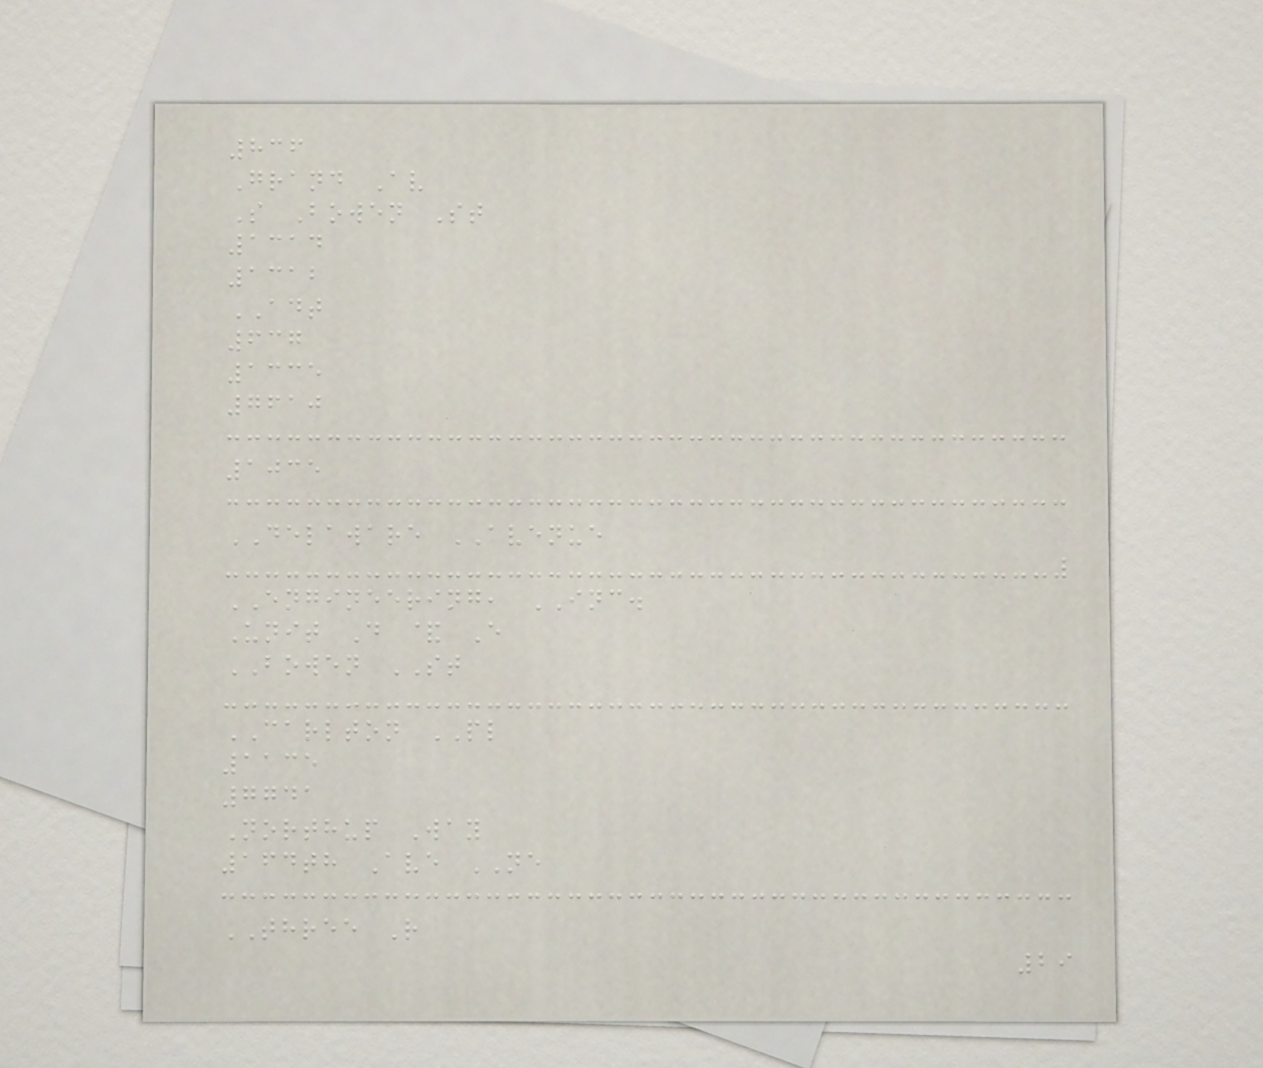836
Grand Av
S Bowen St
1314
1312
ADT
637
1335
7610
1035
DELAWARE AVENUE
ENGINEERING, INC.
Unit D & E
BOWEN ST
CARLTON PL
1135
7741
Northup Way
164th Ave NE
THREE R
29
